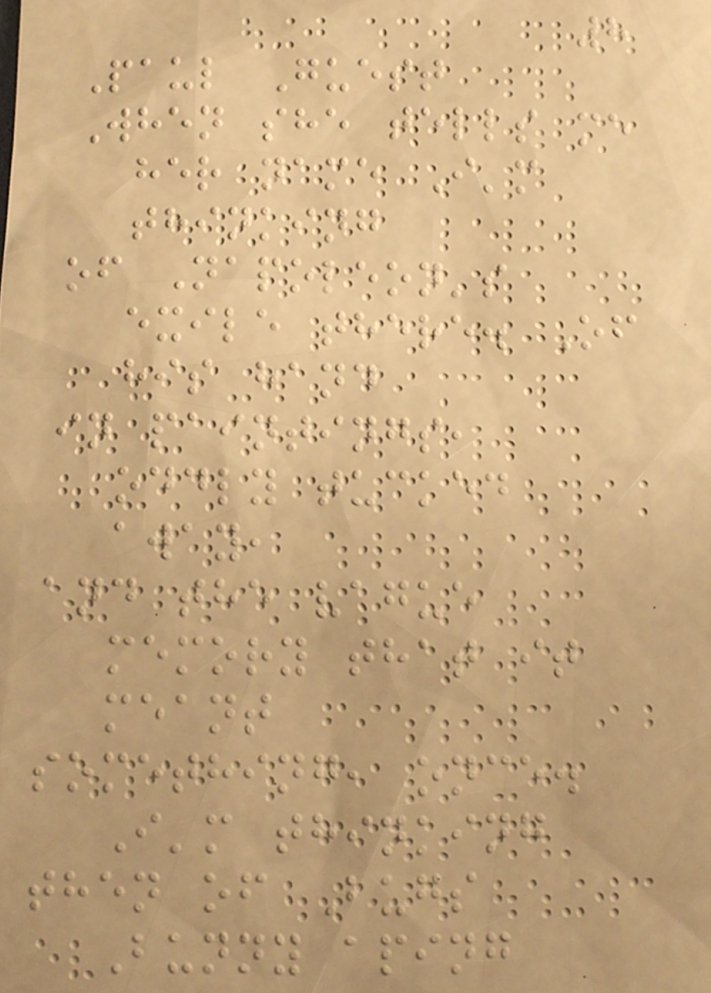8
Paul Guest
When she tells me
her name I'm
thinking
of Napoleon's
exile there. Of
his hand
in paintings,
oddly tucked
away,
and the vague
memory that it
meant
something, once.
I'm thinking
then of Bugs
Bunny aping
